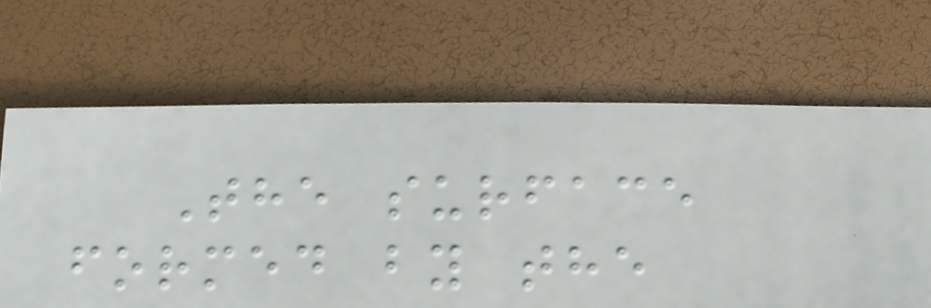The surface
formed by the
